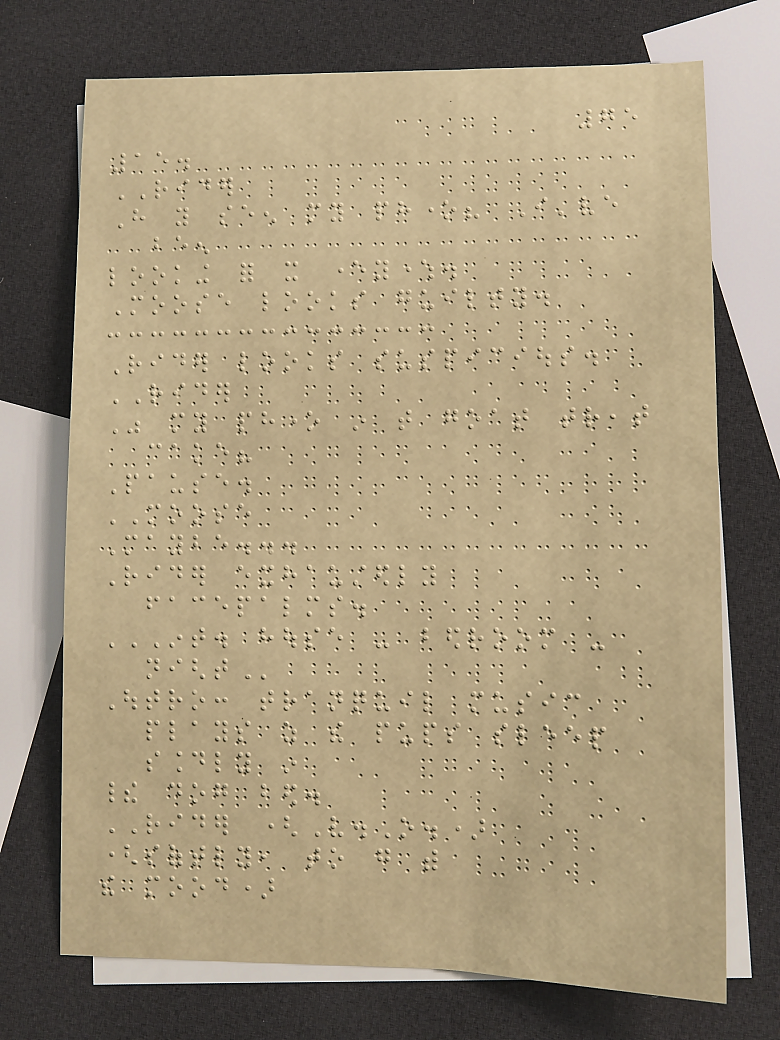75
15.
RIDER
Have you seen my phone? I've
been
looking for it everywhere.
Moose looks guilty.
Rider looks suspicious.
RIDER
Was my phone in that goat treat
cake?
Pause.
MOOSE
Maybe...
Rider exhaustedly
facepalms.
INT. HOUSE - BEDROOM -
NIGHT
Outro: tranquil music
plays as the pups sleep
soundly in
their dog bed.
RIDER (V.O.)
(softly, to go with
the mood)
